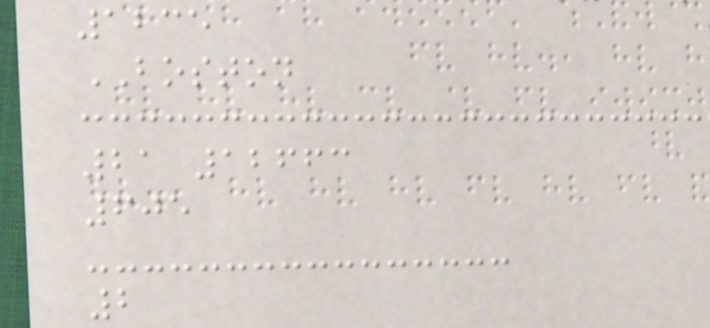1235
BOSTON
21 12663
605
2
